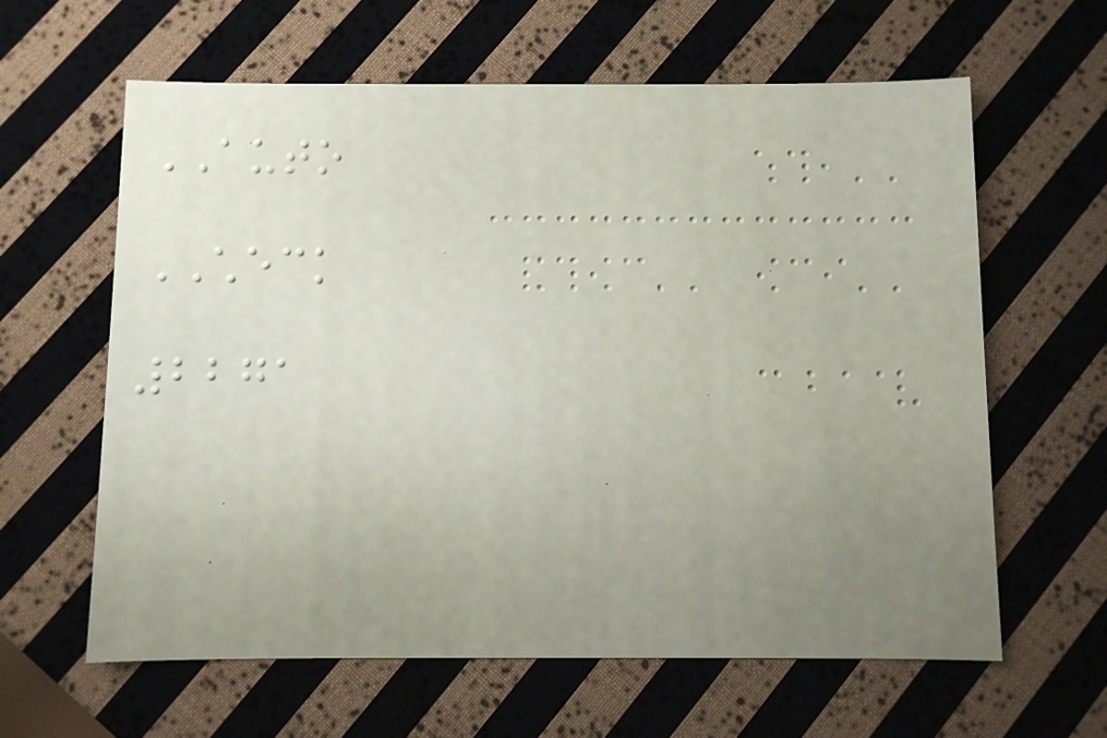AUTO
CHECK
2271
